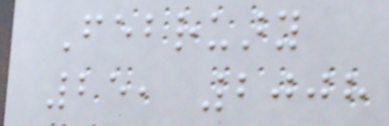February
25, 2008
